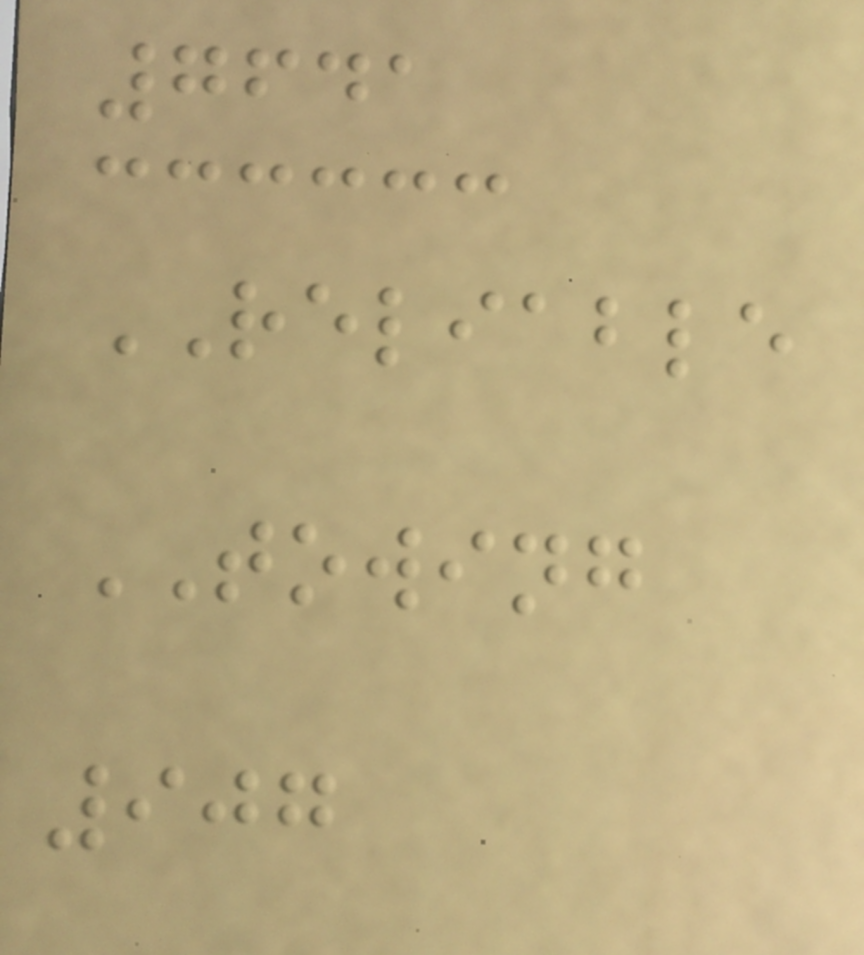7641
RELIABLE
TOWING
907
